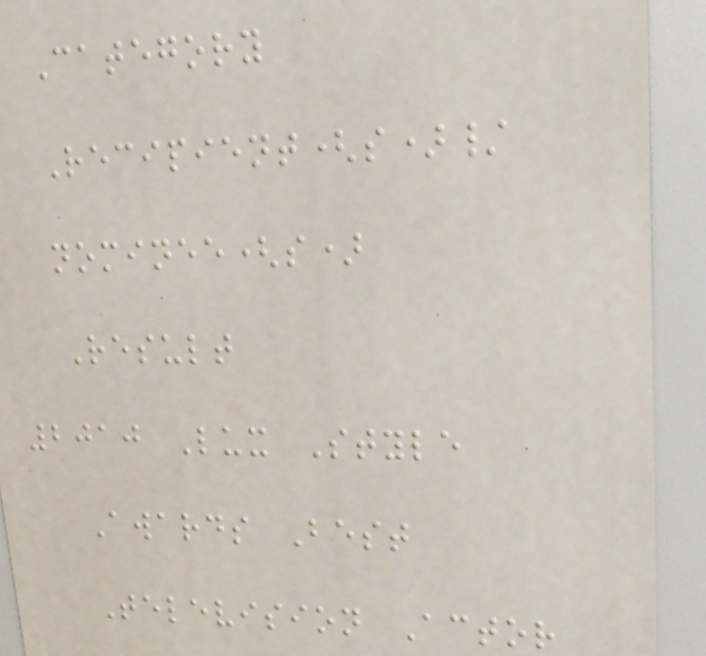Category
Recipient(s)/
nominee(s)
Result
2010 Lux Style
Awards Best
Television Actor
